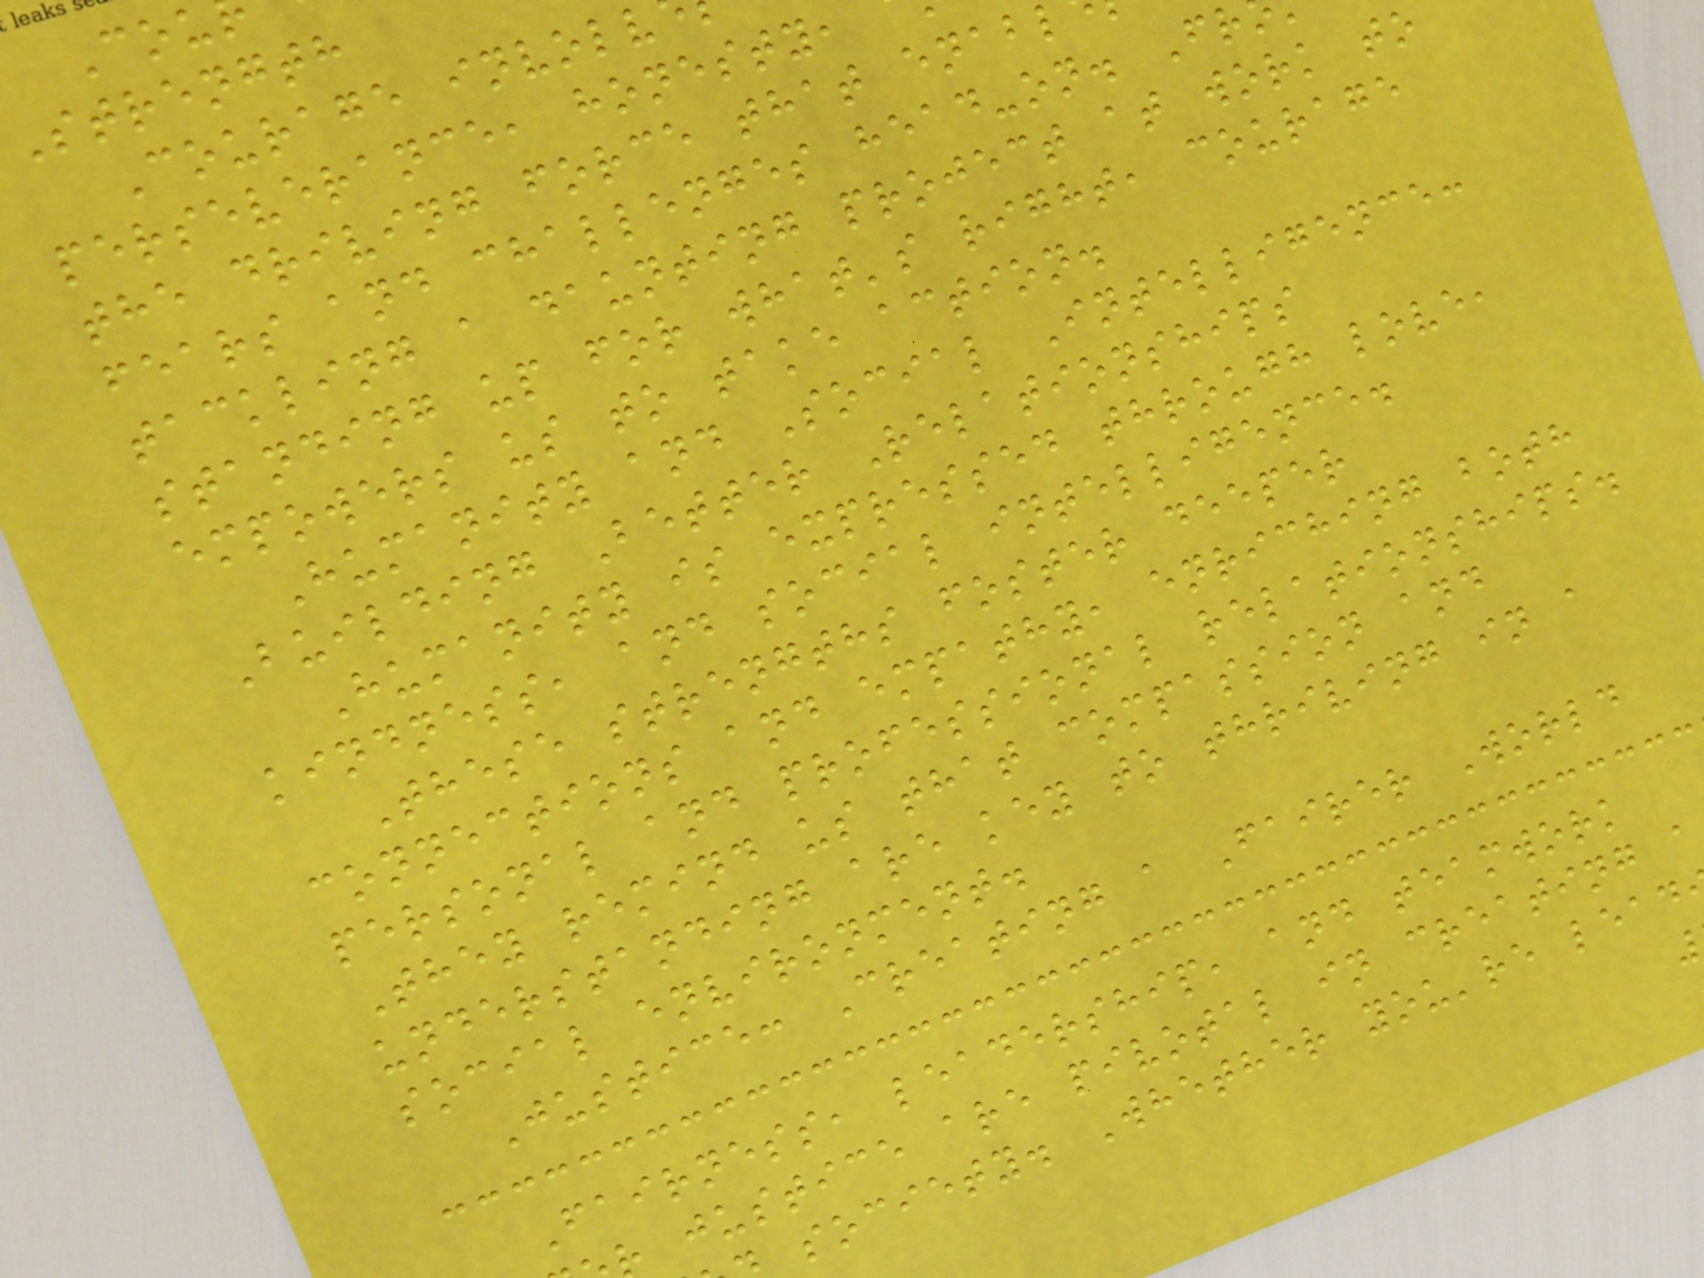Strength
Courage involv
perseverance, honesty,
the driving force that enabl
fears and challenges head-on. Fr
tackling a daunting project at work to
standing up for what's right, courage
empowers us to take action.
Humanity and Social Intelligence:
Building Better Relationships
Humanity is expressed through love,
kindness, and social intelligence.
These strengths foster deeper
connections and empathy, enriching both
personal and professional relationships.
They remind us that compassion and
understanding are key to thriving in a
social environment.
Justice: Creating a Fairer World
Fairness, leadership, and teamwork
justice are pivotal in creating a
society. Whether you're lead
